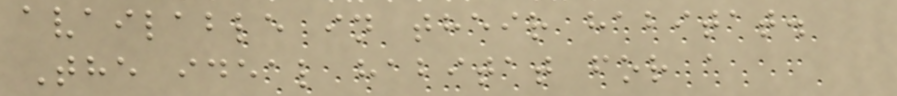available in their habitat.
The ideal habitat for a
